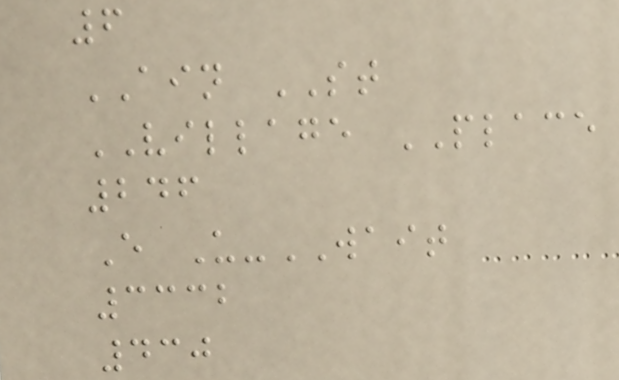6
AIN ST
VILLAGE PLACE
246
E U-WAIT
3332
430
